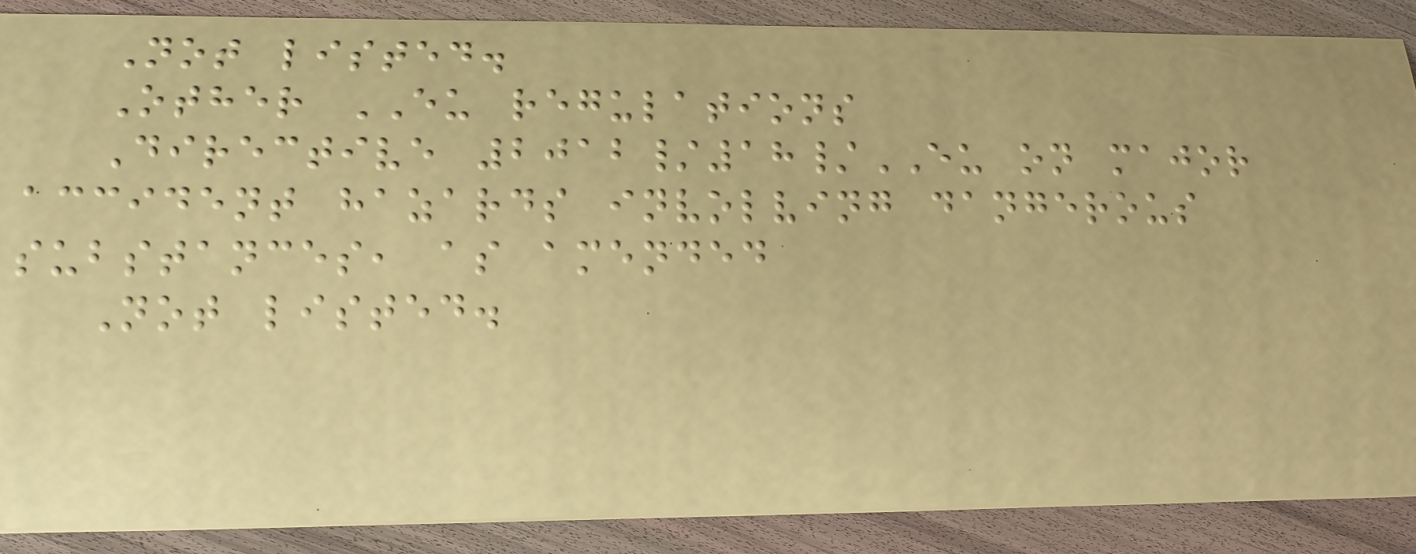Not listed.
Other EU regulations
Directive 2012/18/EU on major
accident hazards involving dangerous
substances, as amended
Not listed.
